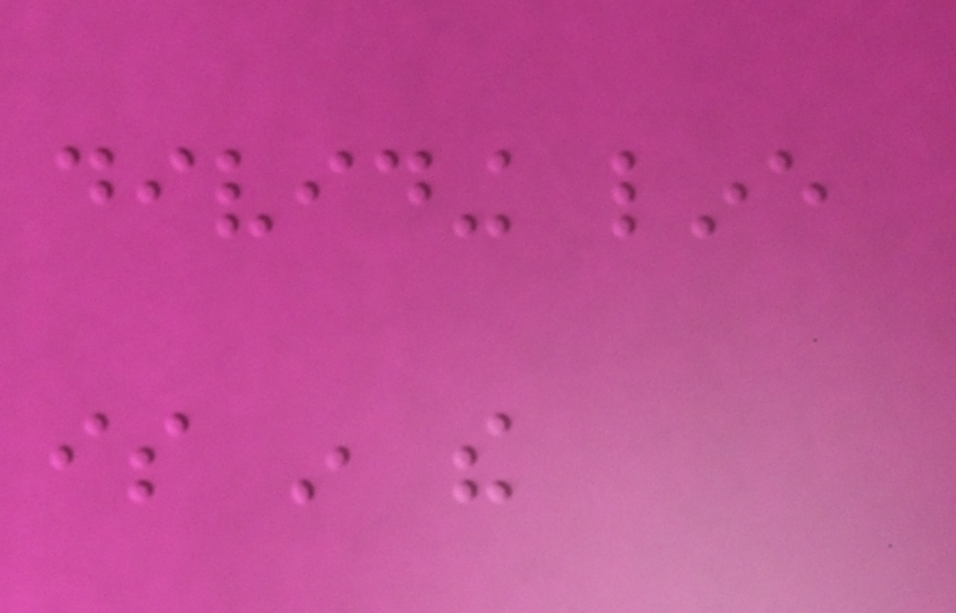dividing line
is in the
